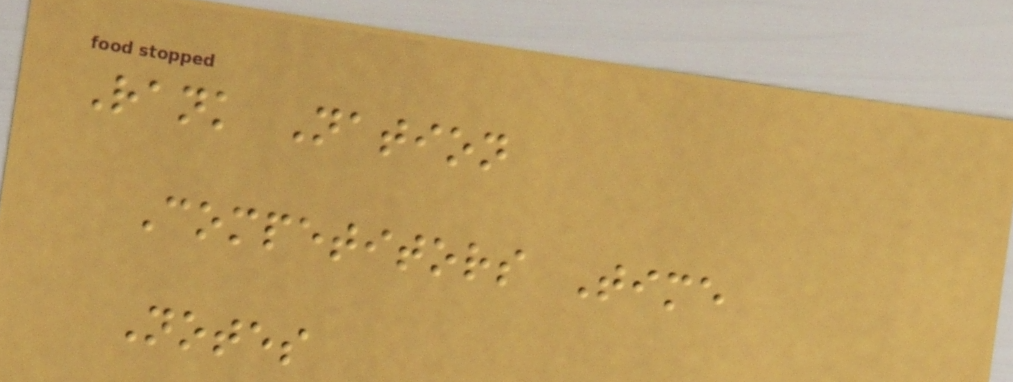Rank Nation
Competitors Time
Notes
